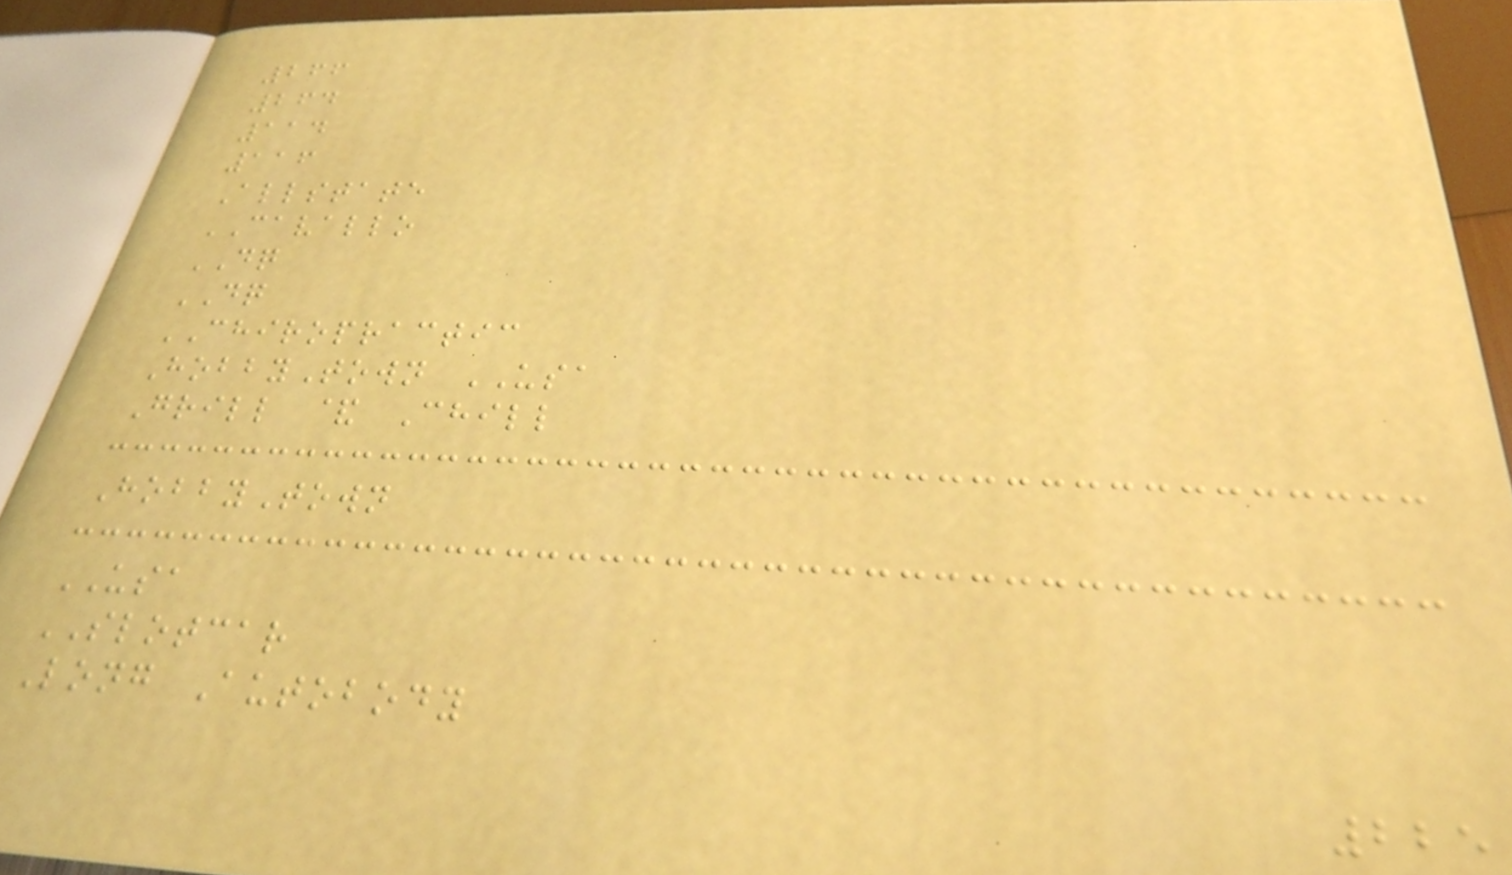266
264
114
116
Allstate
CAVALLO
DQ
DQ
CHIROPRACTIC
HobbyTown USA
Grill & Chill
HobbyTown
USA
SLOTCAR
Long Autobody
225
